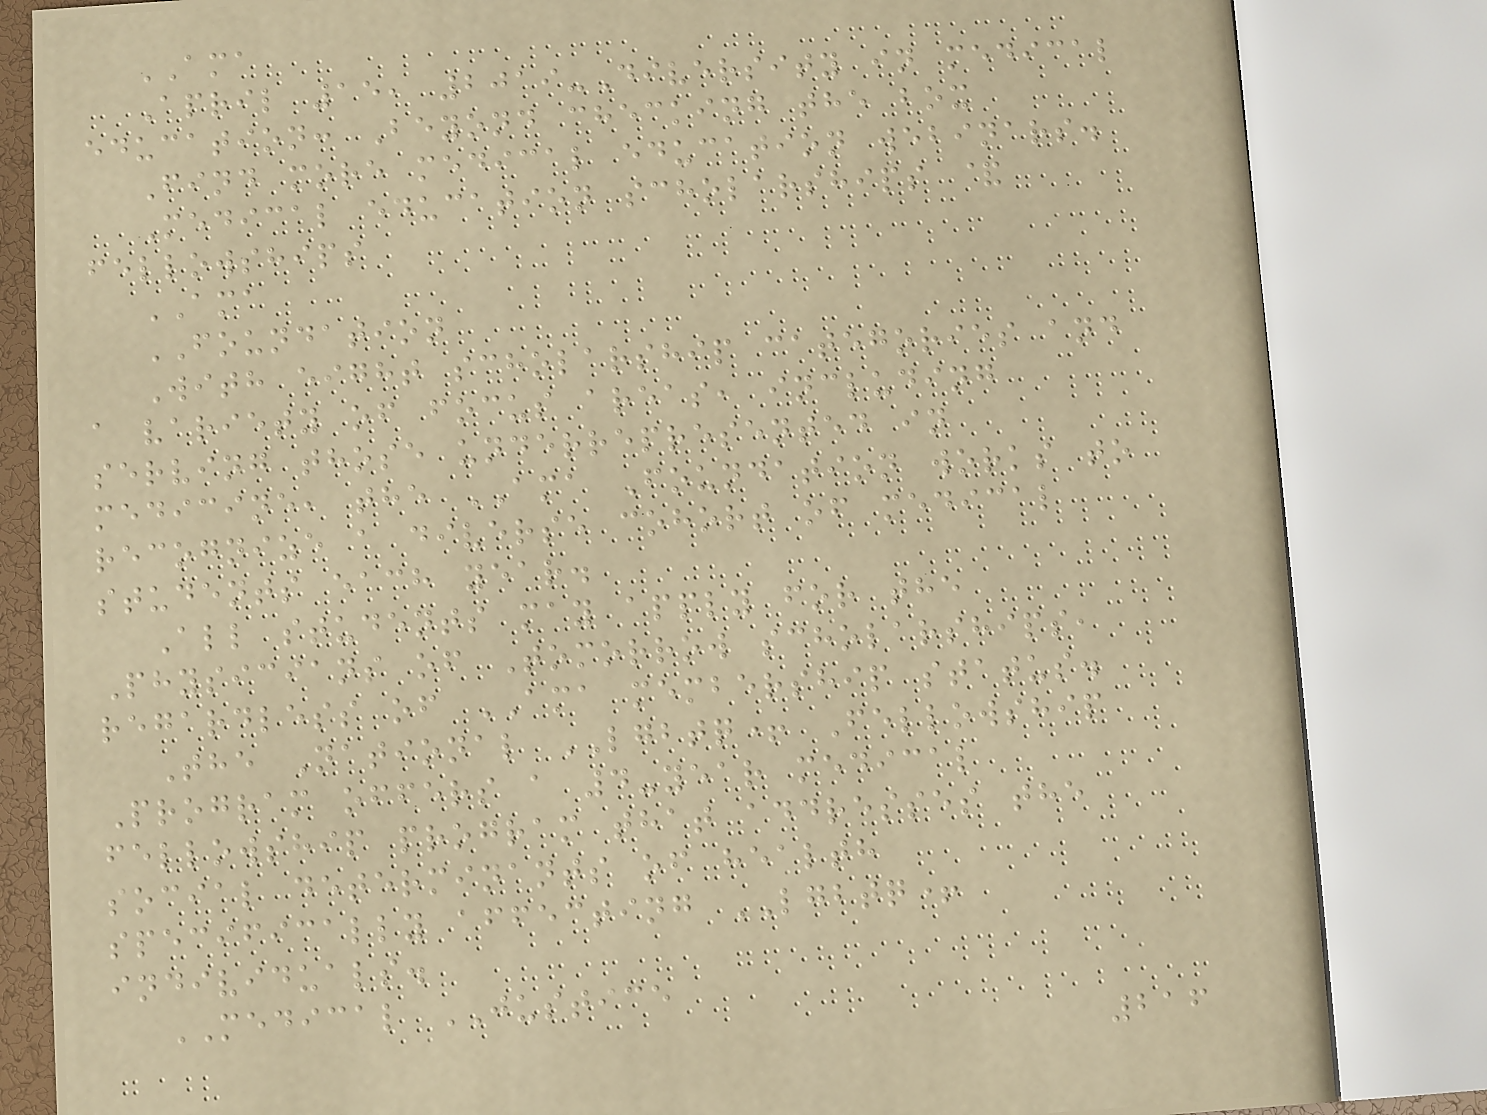AMA
April 15, 2019-Diversity in medical
education: Beyond checking the box
Find more medical education webinars.
Medical education scholarships &
fellowships
AMA
FOUNDATION
With eight scholarship categories and
a variety of focus areas, including
serving those underrepresented in
medicine, the AMA Foundation works to
recognize a diverse cohort of medical
students each year.
All students may apply for the
Physicians of Tomorrow scholarships,
regardless of AMA membership status.
The National LGBTQ+ Fellowship
Program offers a 4-year medical
fellowship program that addresses the
social determinants of health
specifically affecting LGBTQ+
individuals.
MEDICAL JUSTICE
216
